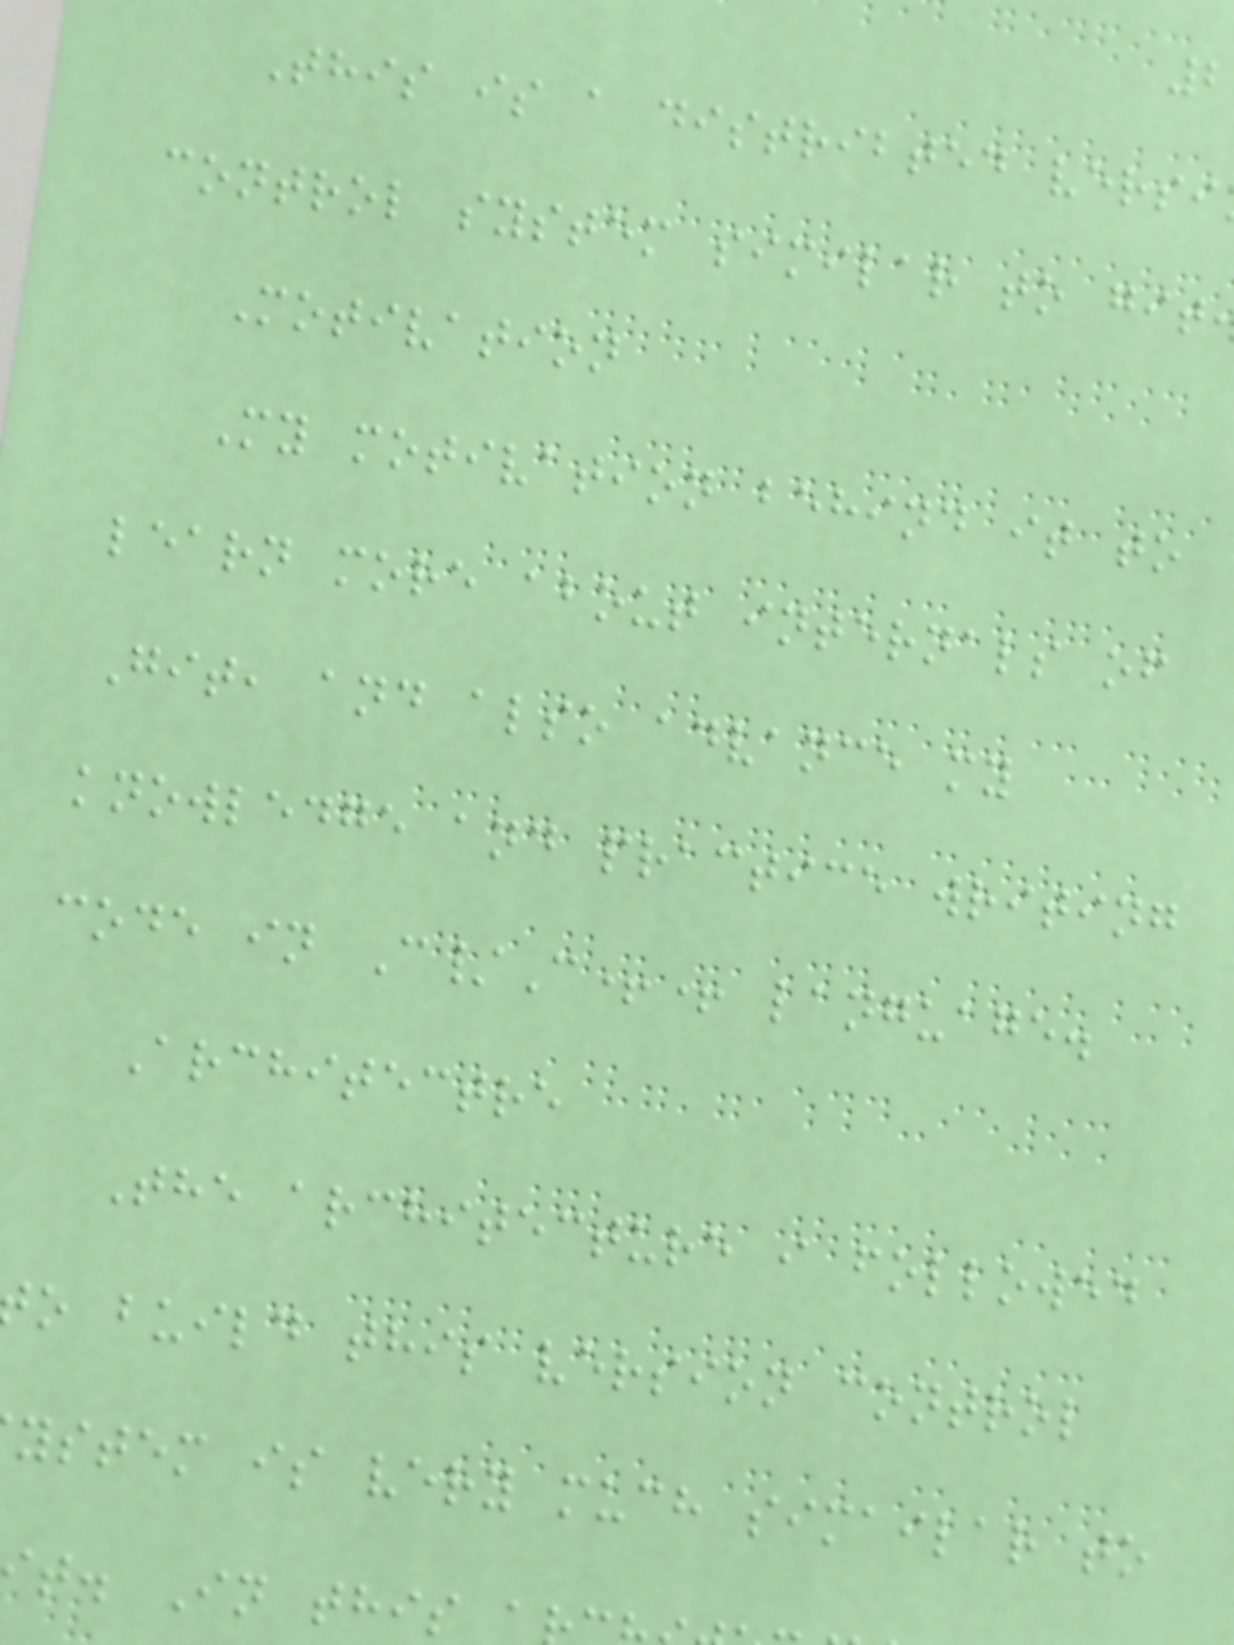This is a distribted versi
control system similar to git
Motivation
My motivation behind it to
learn more about internals of
Git, and also advance my
knowledge and practice writing
code in C/C++ language.
Architectre
The architecture i followed
o build this version control
ystem is very much simailar to
t. In this
